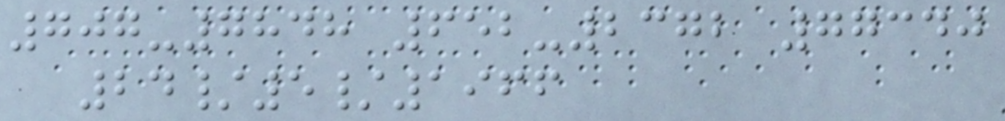707-7848 652-2372 77340
24/5/1966
